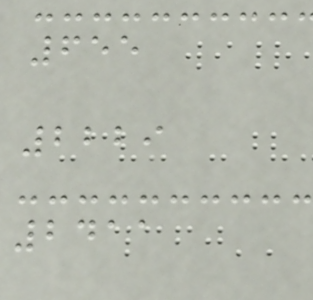655
2229
2411
